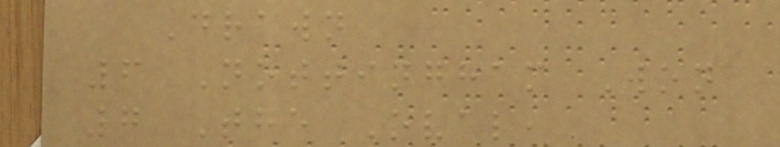Drawn
6 Nottingham Won
7 The Oval,
